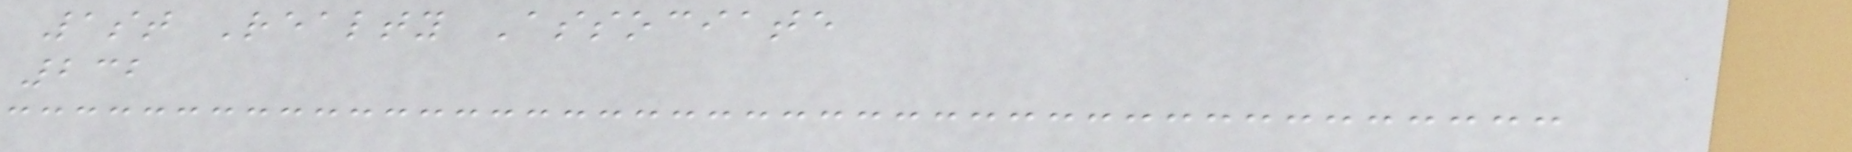1st Realty Associate
232
